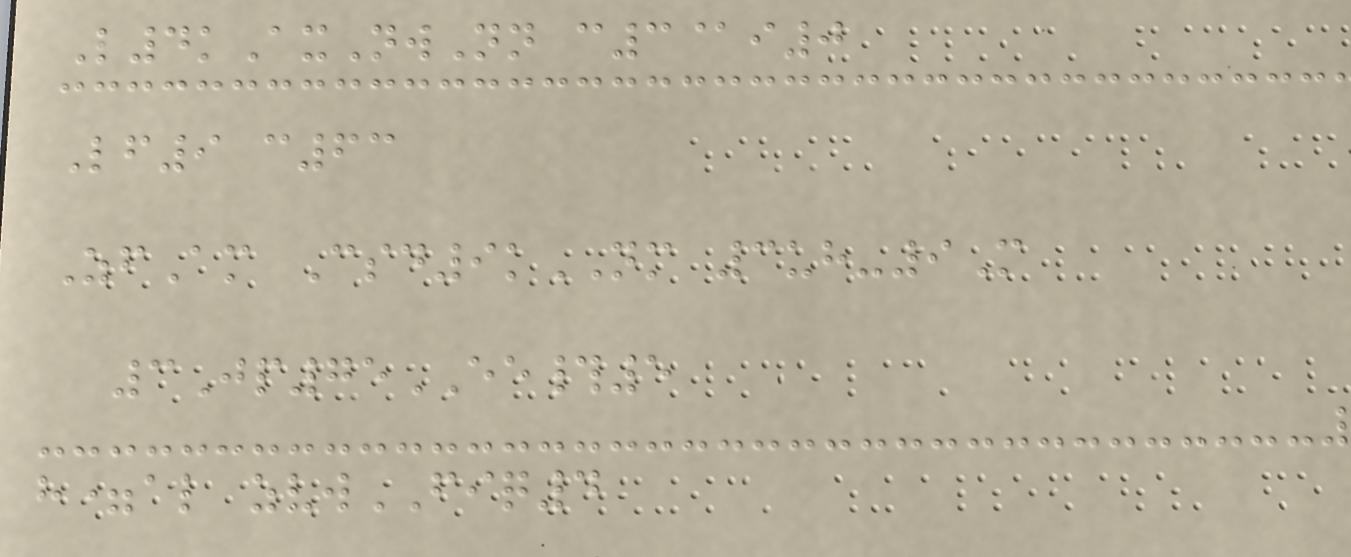L4kAxNwNn c3@i0
Lf9 c63
ZfAm Csd9kNM 3uh-9M
3Jp75EE#5
h=al zvwFIQ4
